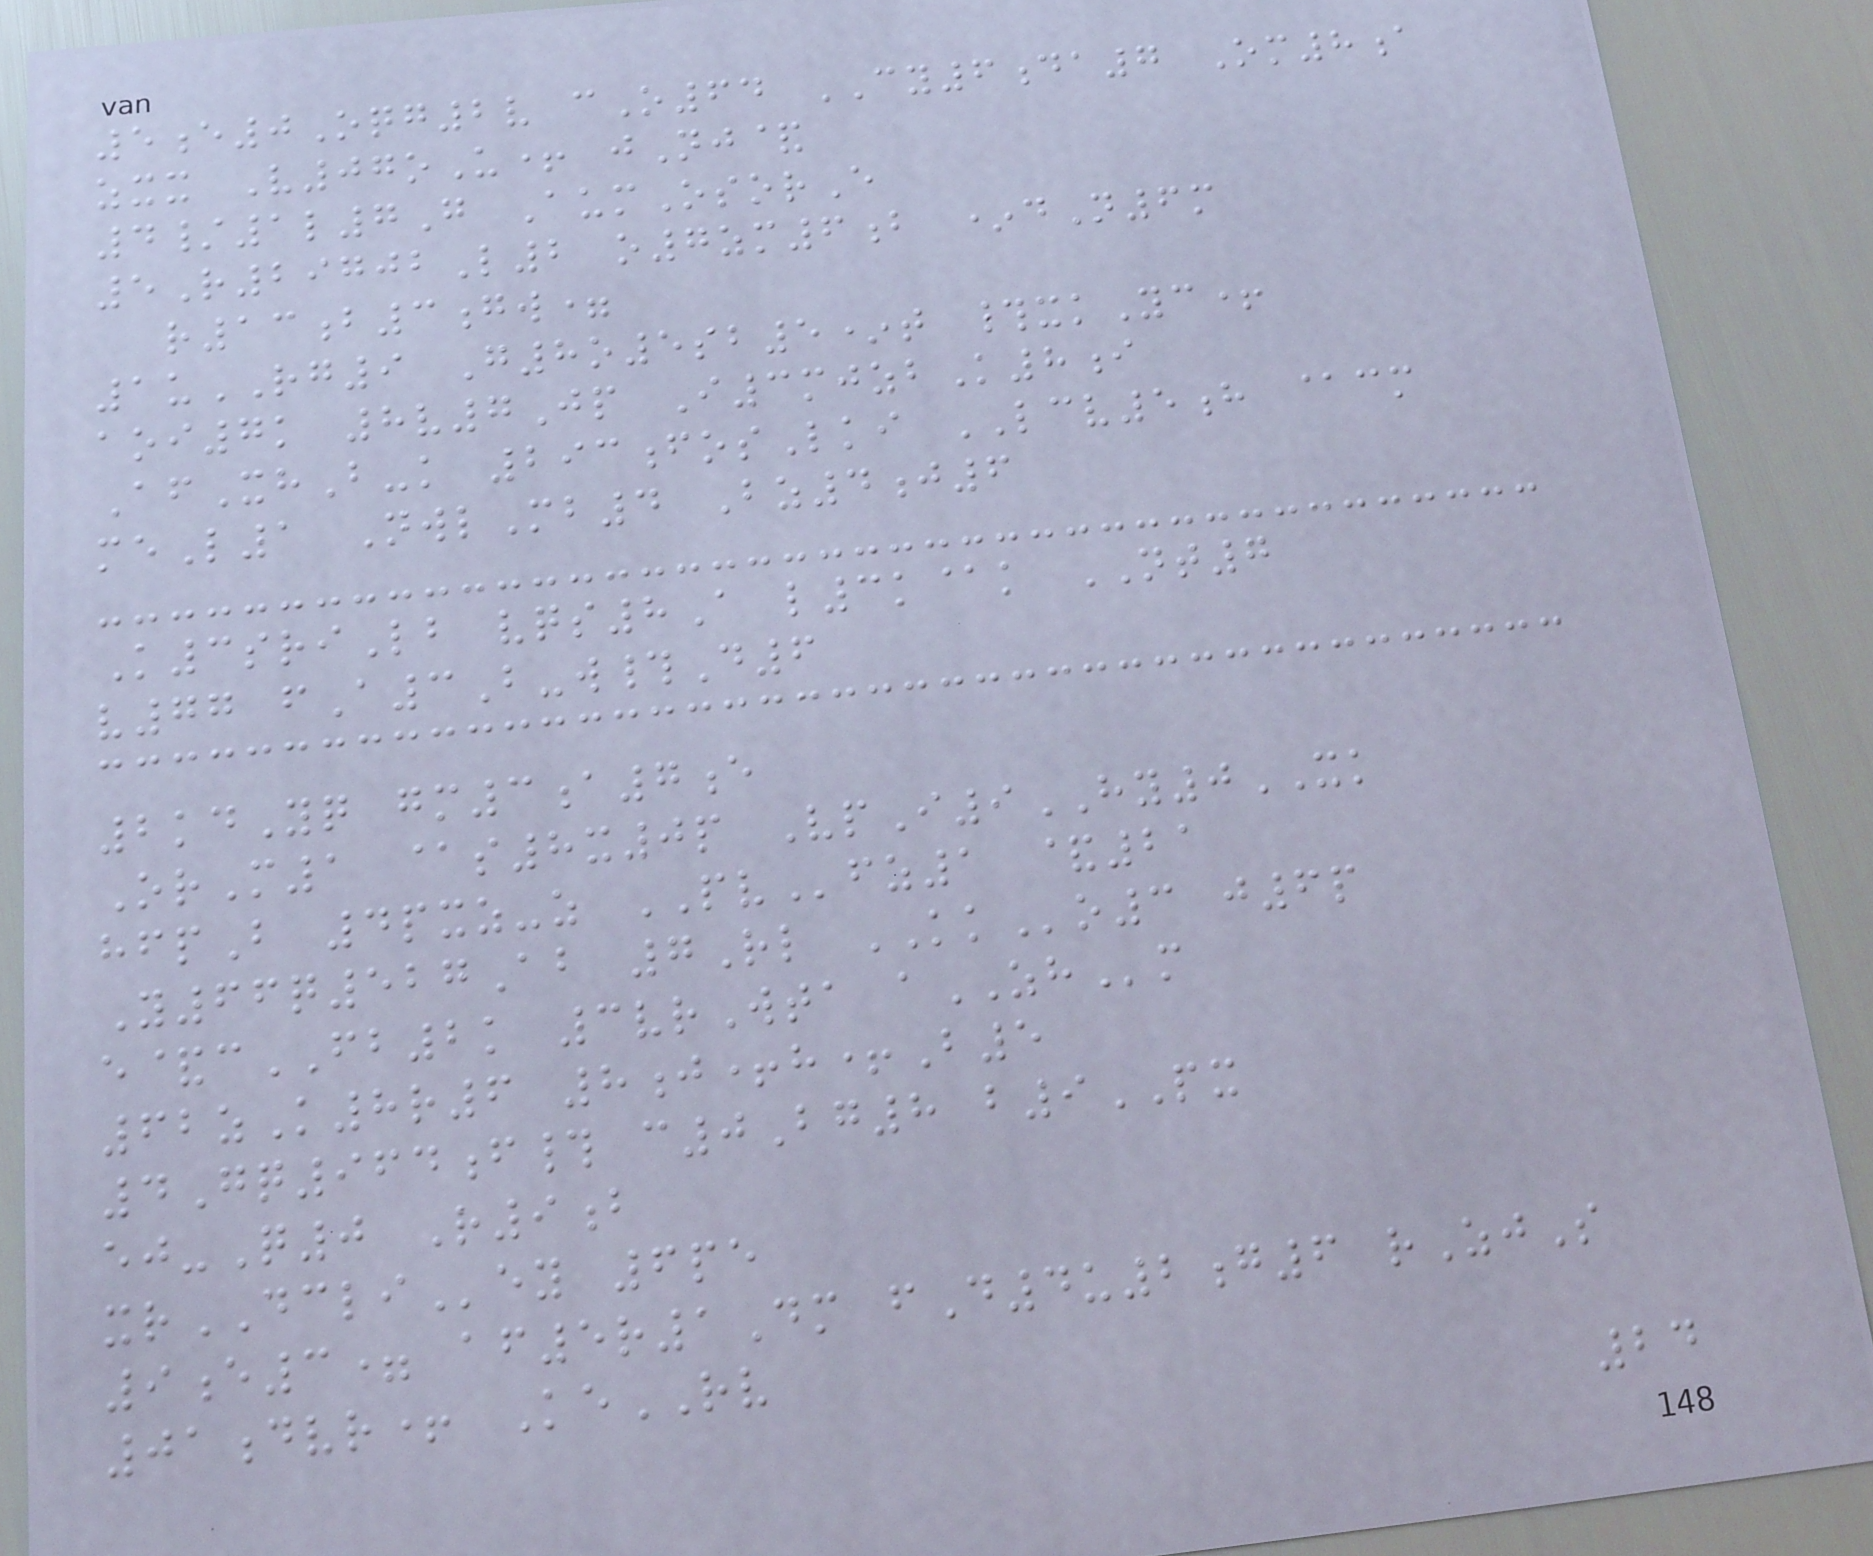5e0Oqg2v cO64 CY6da7 Om8a
zxx V07oU+ jNj&
4/1l7G AumOsorE
5R29702L2 o7zm6b *dN6m
r13b3gw=
1uRG9 G8o5sb5*t #xkYc+
aoi7k 8v7Jp I3mjzbK8i
AfXhB-k 293fosLki LCV5h @cm
meL1 NwlMb4 Bz4j6
K3sriLb vqs8A l3k@k NT7
v77 fA3B-w#D6
2kdYq gm3a7e
OrM1 @s8x0p VpI9HY0XK
hfpB 4pxz-z PVfz1 &21
Y66q527Ab 7Rl KKo3 j6p
e&cFB2k 3vrWta aZHm
62zK8r6 8j+h+B5
4Gq964f# c0Bg8 b9PX
ej-Q0 R9b
xrDCLIey 6pe
9e3= af5r1Dm fD4u2g6 rZjS
01dvr+ KeRV
24
